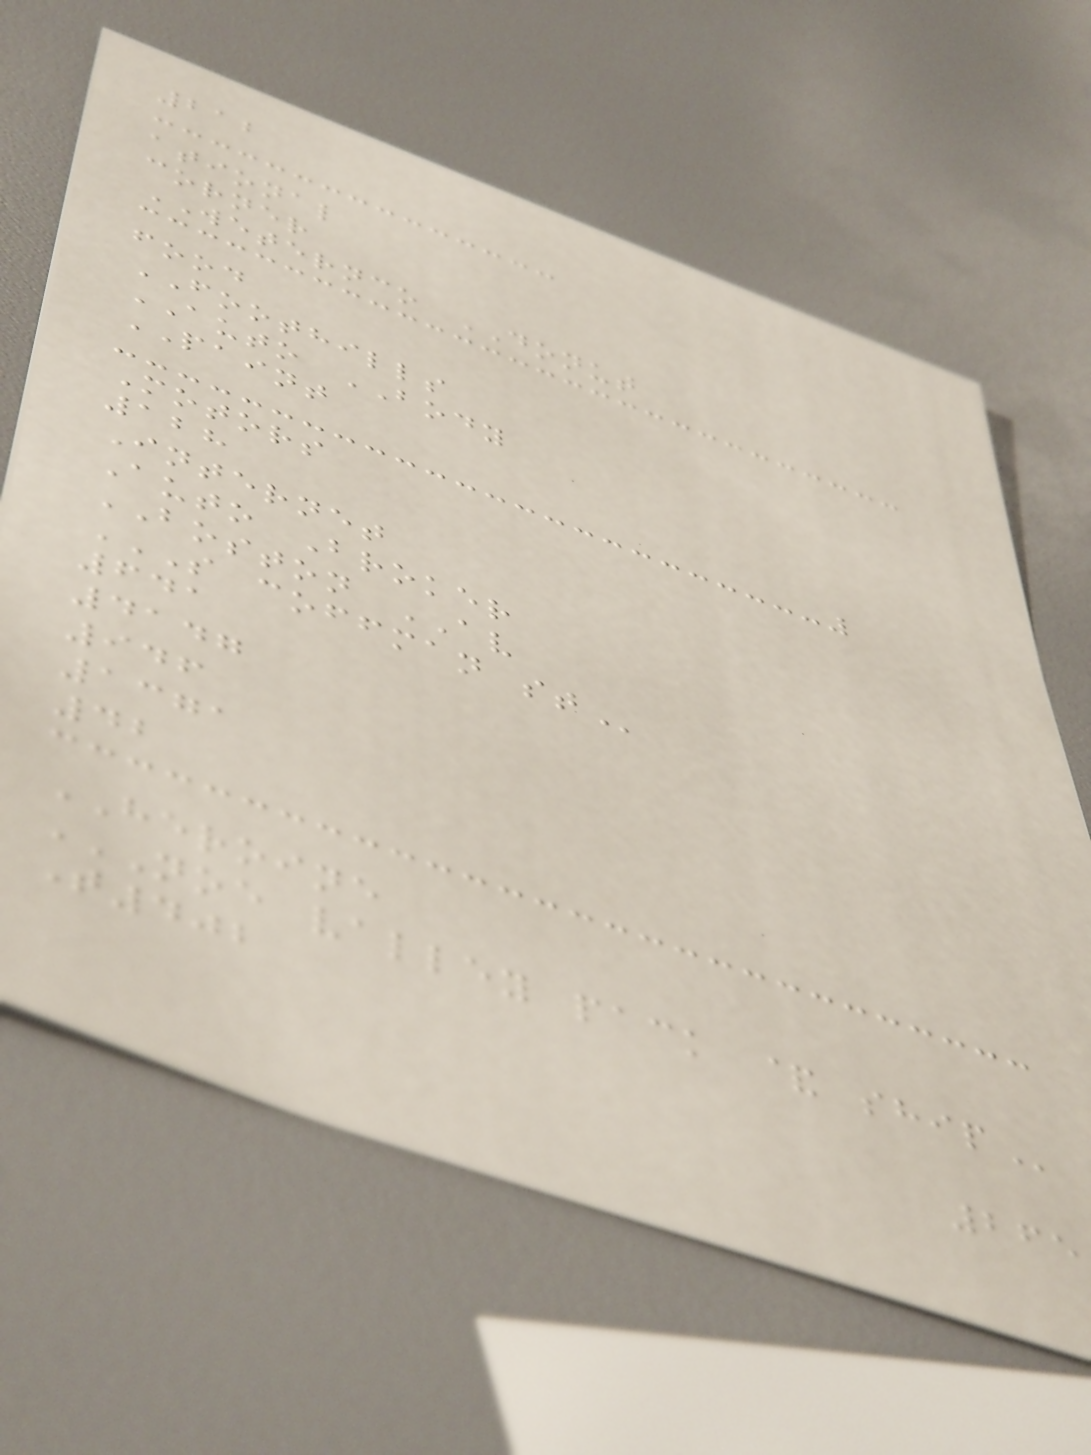212
ational
corner
WETERNCO DONUT
food
FOOTHILLS
AUTO BODY
PAINT
Motors
128
Internet
Auto Broker
BOSTON AV
S COFFMAN ST
641
4147
946
1371
42
HEROINE
NOE VALLEY PACK & SHIP
T402
265
